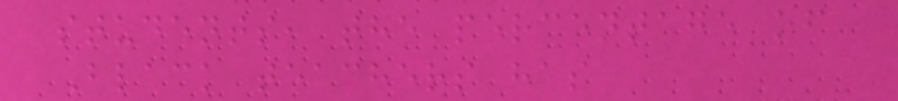students, the percentage of
Black teachers has
